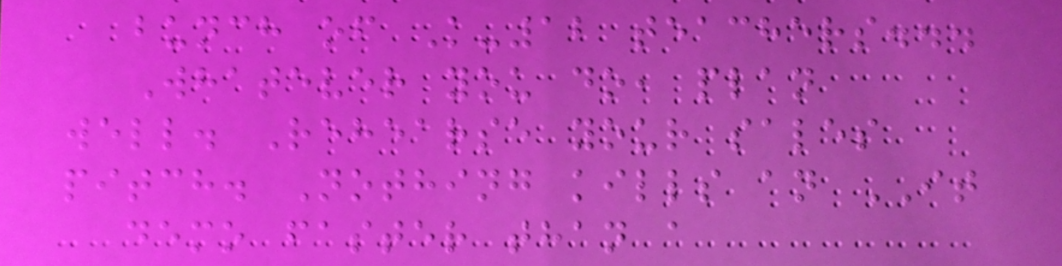bunch of K-12 teachers...
Whatever you do, plan
well. Rehearse your sales
pitch. Nothing kills an IT
demo faster than a
